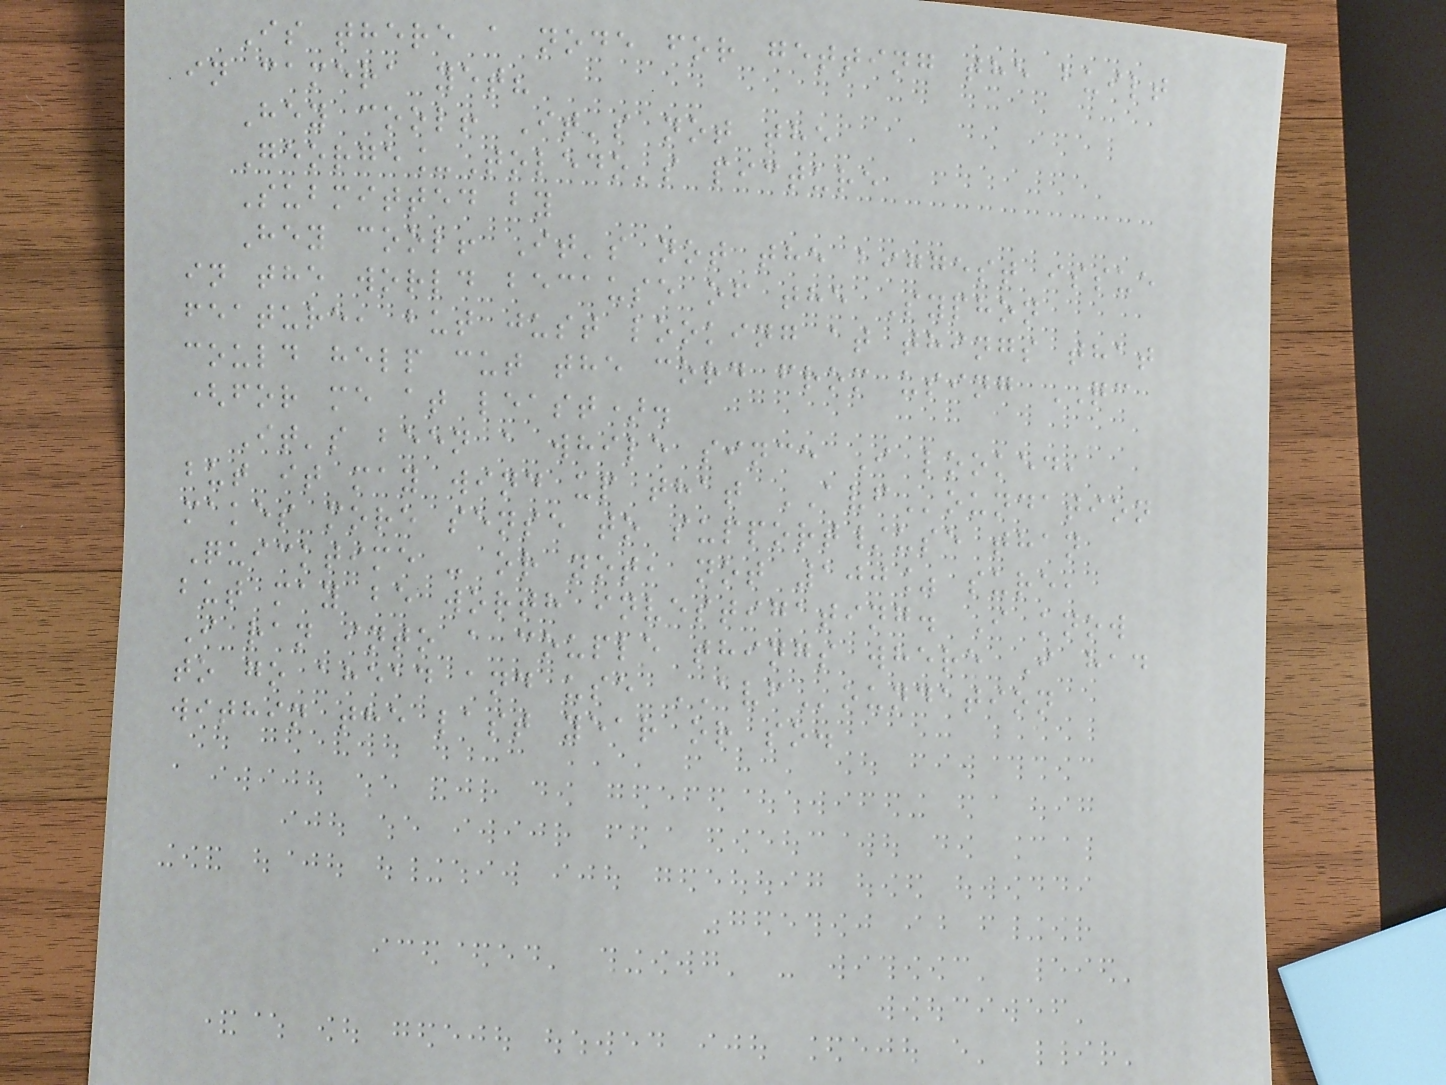Is there a node for getting the built
in camera yet?
Hey cool! It's not the
George_Toledo's picture
Submitted by
Hey cool! It's not the biggest issue
in the world because of the Syphon
feature, but just looking at things that
could help cut the cord from using QC
(for me at least).
It's been a while since I looked,
but it may wind up that AVFoundation
makes more sense to support/use than
Quicktime - or not, not 100% sure,
but may be worth investigating. I know
I ran into a couple things where I had
to go ahead and use AVFoundation
within the last year or so.
